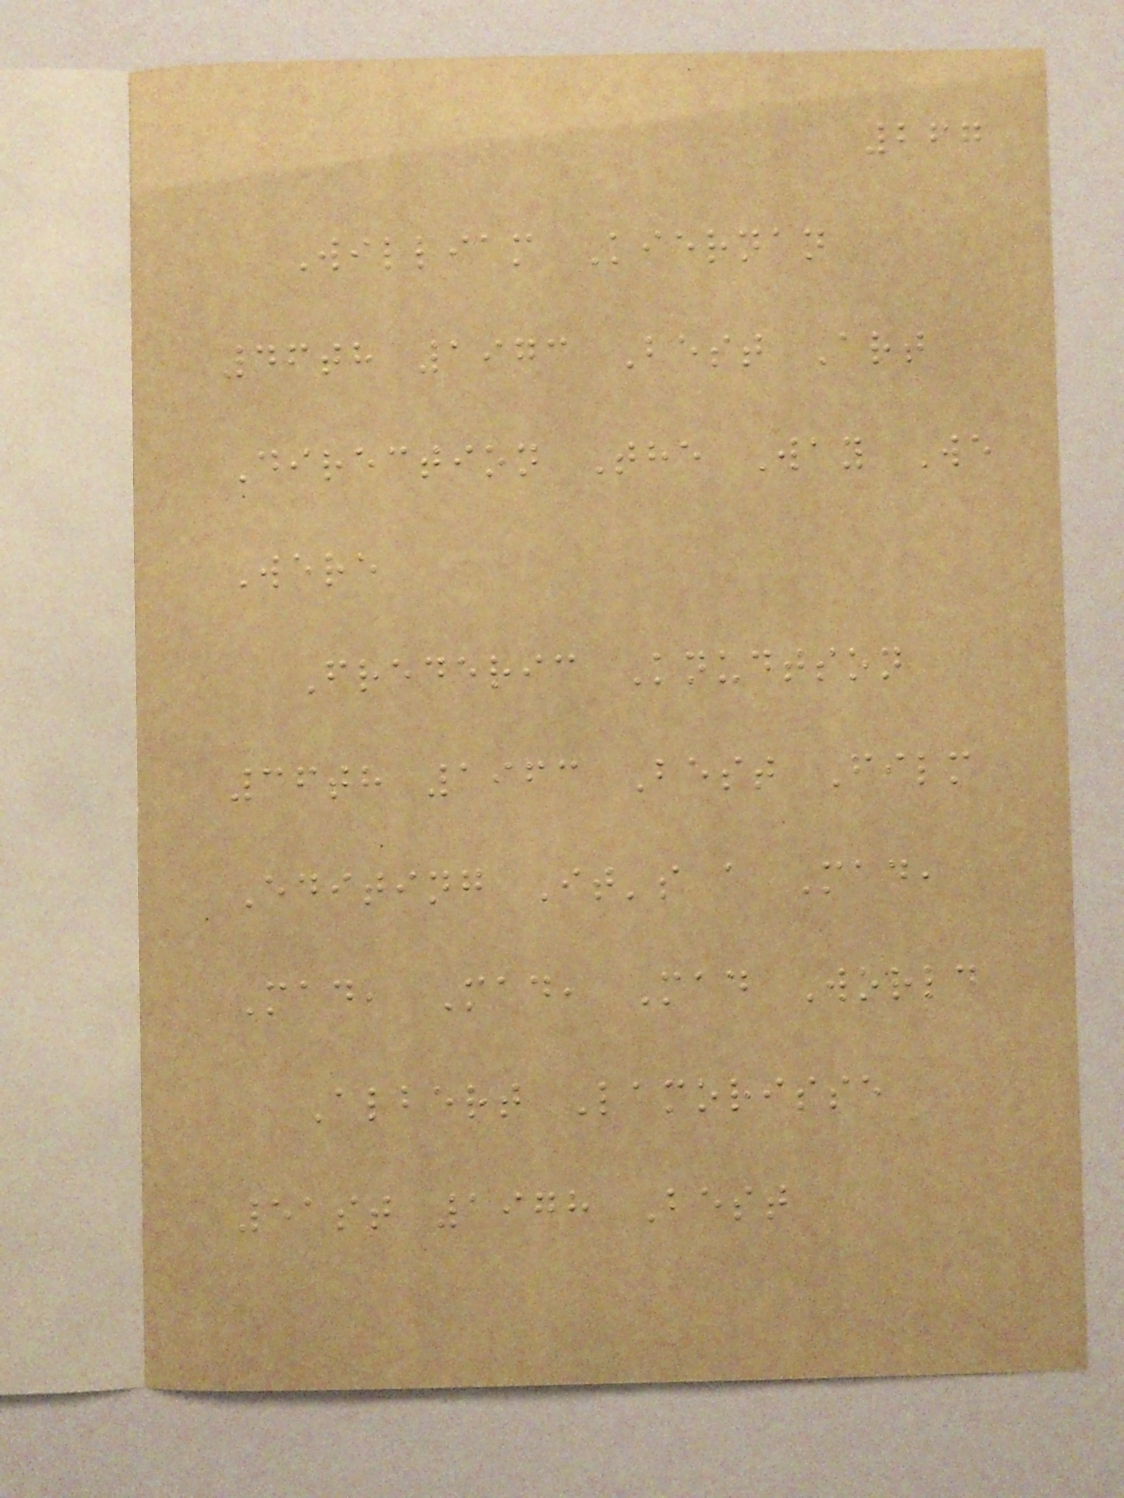267
William Kiernan
46th 1973 Best Art
Direction The Way We
Were
Frederic Knudtson
36th 1963 Best Film
Editing It's a Mad,
Mad, Mad, Mad World
Albert Lamorisse
51st 1978 Best
